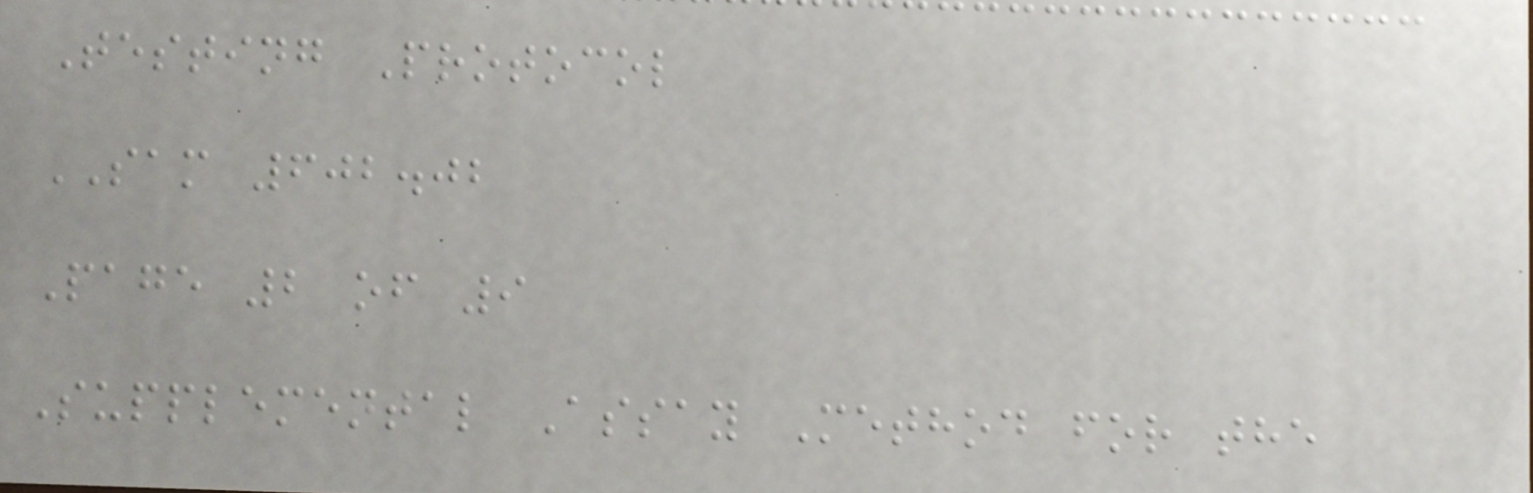Testing Protocol
SAM 602.02
Page 2 of 9
Supplemental Assay Method for the
